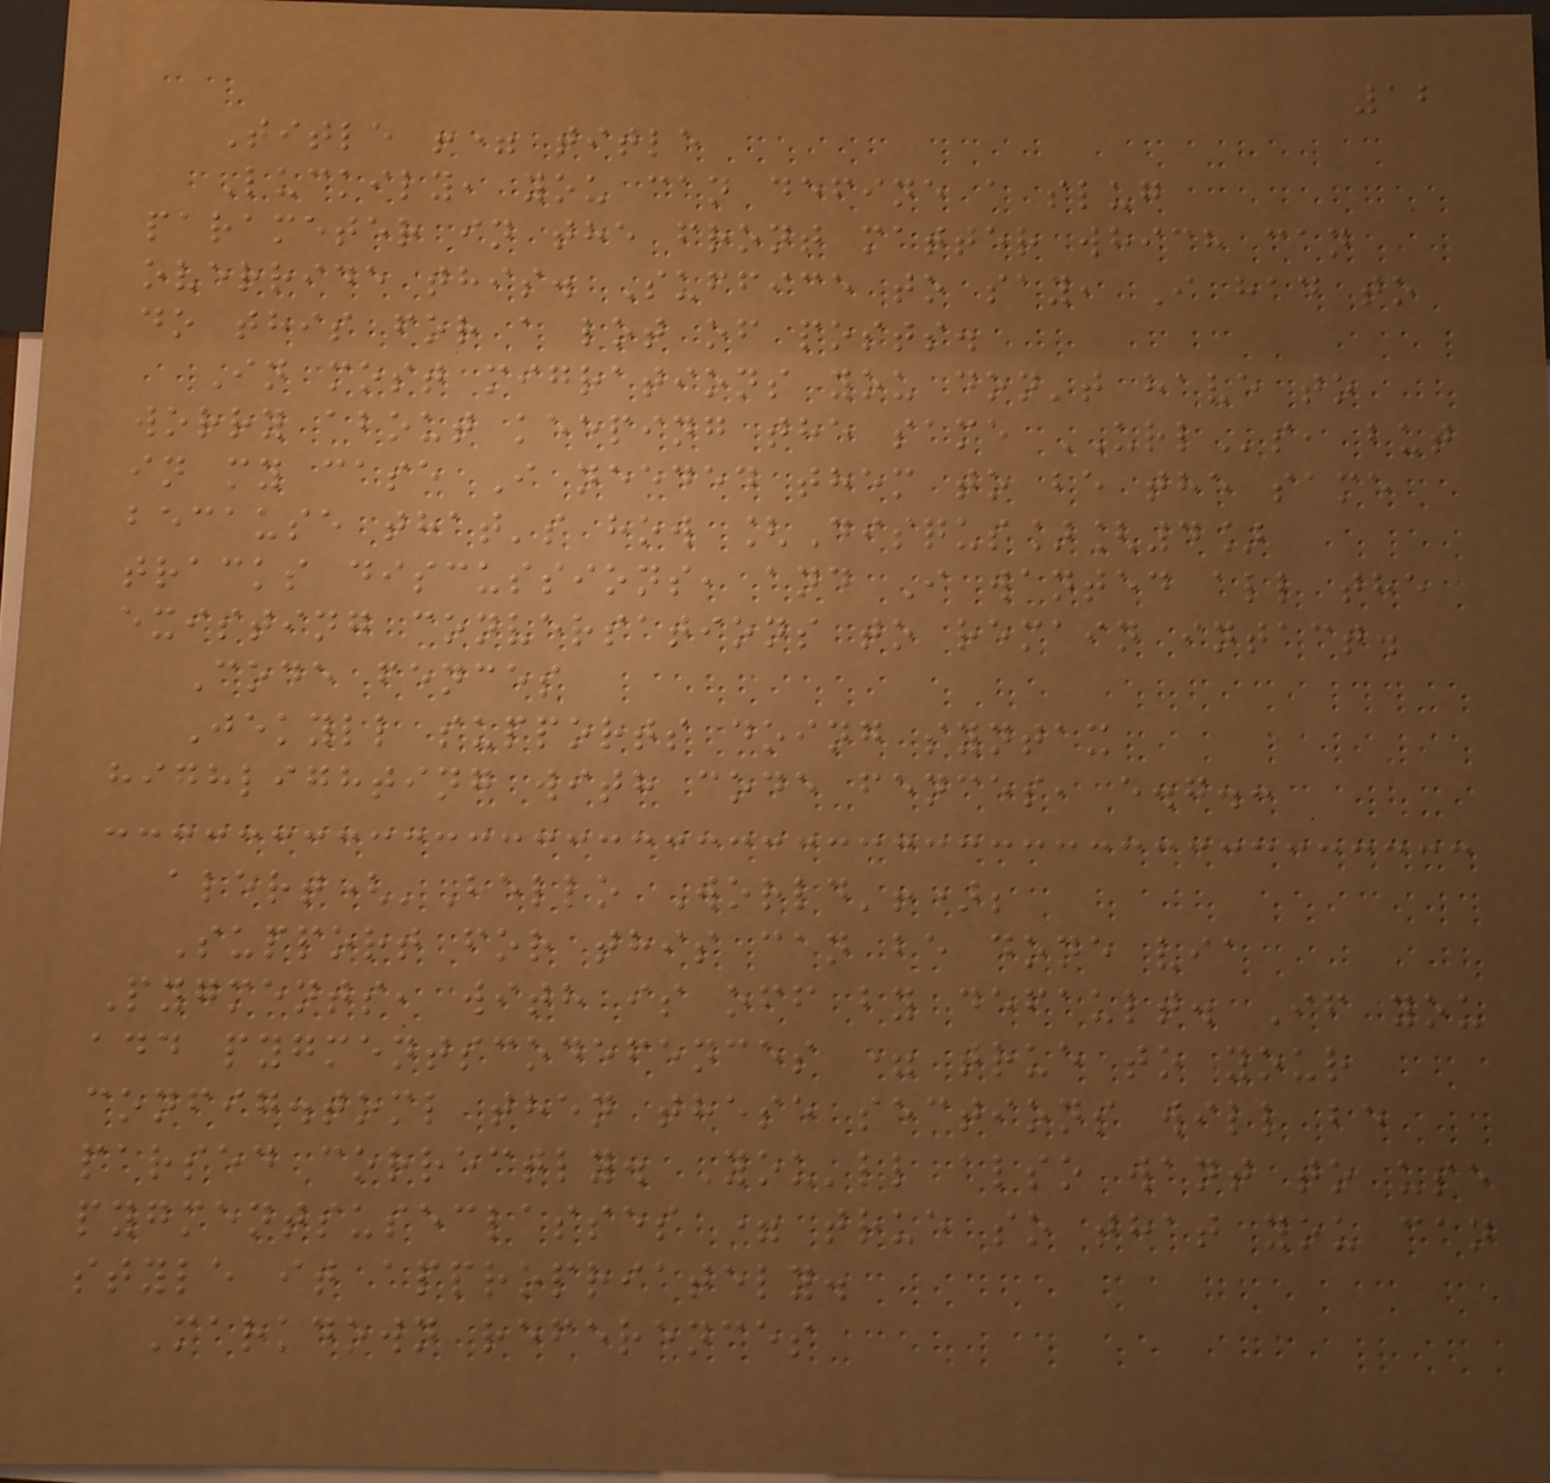12
Title != title
Luckily, you can define a slug
parameter in the front matter which can
override this. Suffice to say, I had to
do this for a lot of posts.
In most migrations you don't have to
worry about keeping the same URLs, but
in my case I needed them to be the same
because that's how [Disqus][4]
tracks discussions, and I wanted all the
existing conversations to remain intact.
Code fences
Jekyll supports doing syntax
highlighting with code fences, e.g.:
alert('Hello World'!);
Support for this can be done via
Pygments, with is off by default. If you
add pygmentscodefences = true to your
config.toml then these sections will be
parsed correctly. You'll also want to use
pygmentsuseclasses = true so that you can
style it appropriately.
Markdown references
